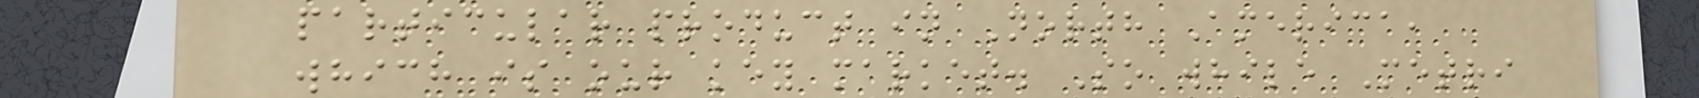particular product in North America,
which is our key market. So while Metri
